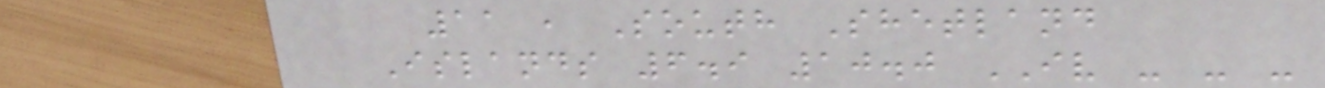11 , South Shetland
Islands 6.9 10.0 IV - - -
